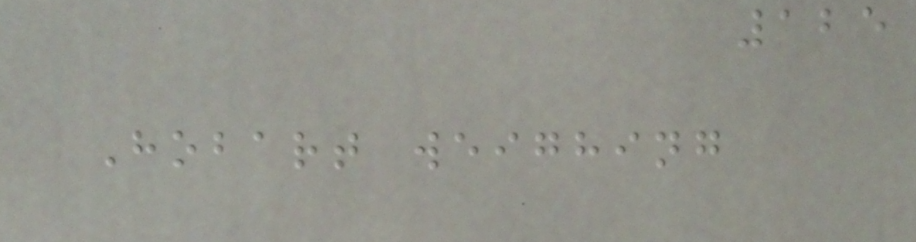125
Hobart weighing
